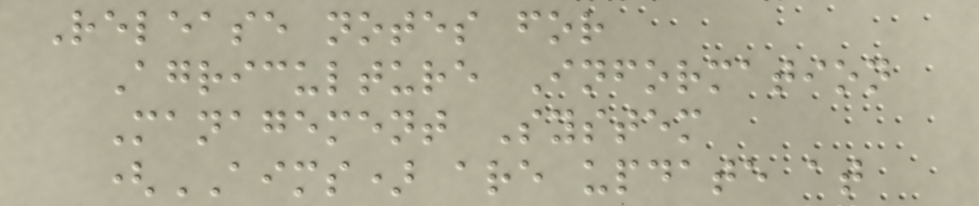Release notes for
Agriculture Information
Management System
(AIMS) are update at
